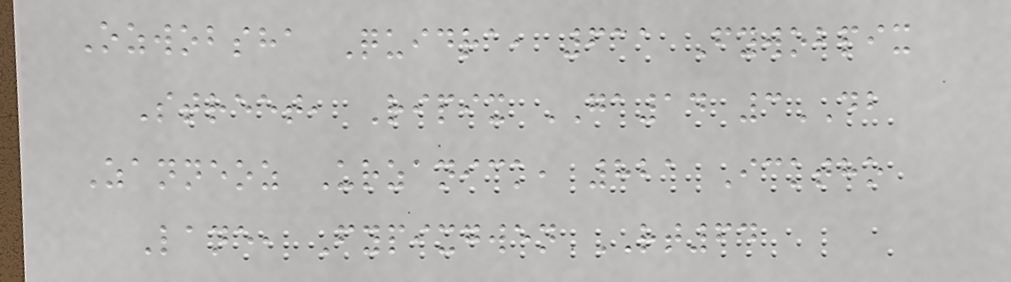Ozwobsha Quidra, 611 Fywobpix
Street, Ripix GA14 3DB
Zanneoz Urzanick, 821 Icktho
Lane, Fypixgwen RT64
